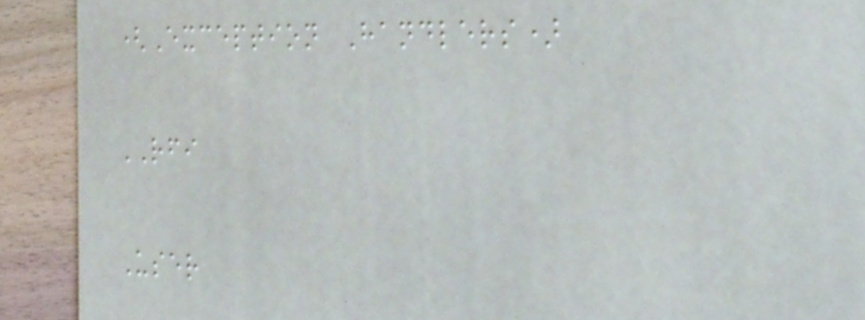(Exception Handlers)
RFI
User
